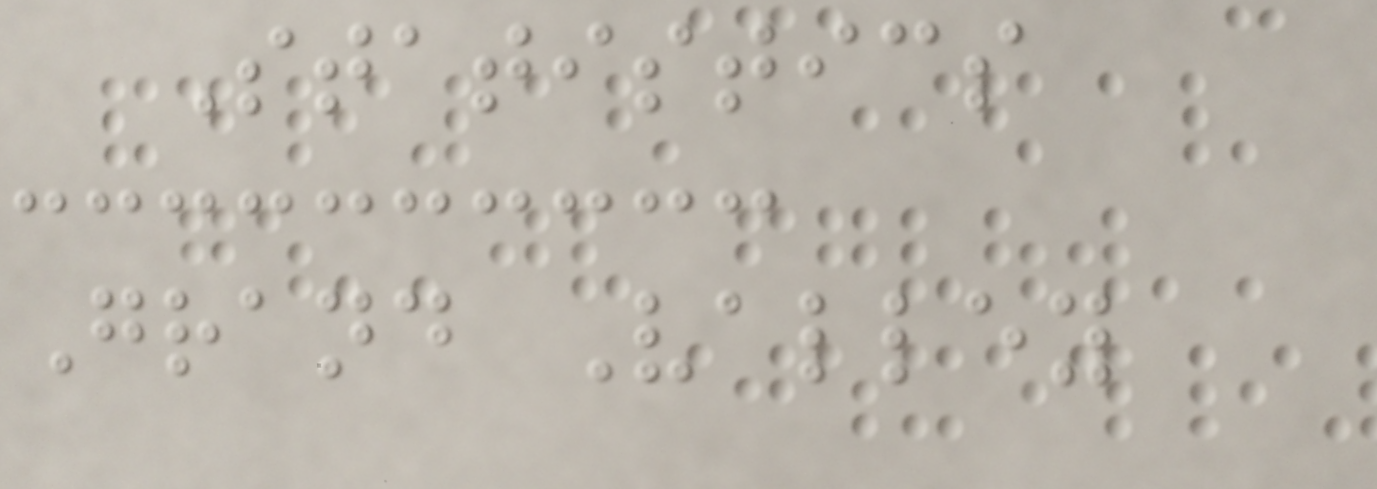Statistics
Grand Valley
